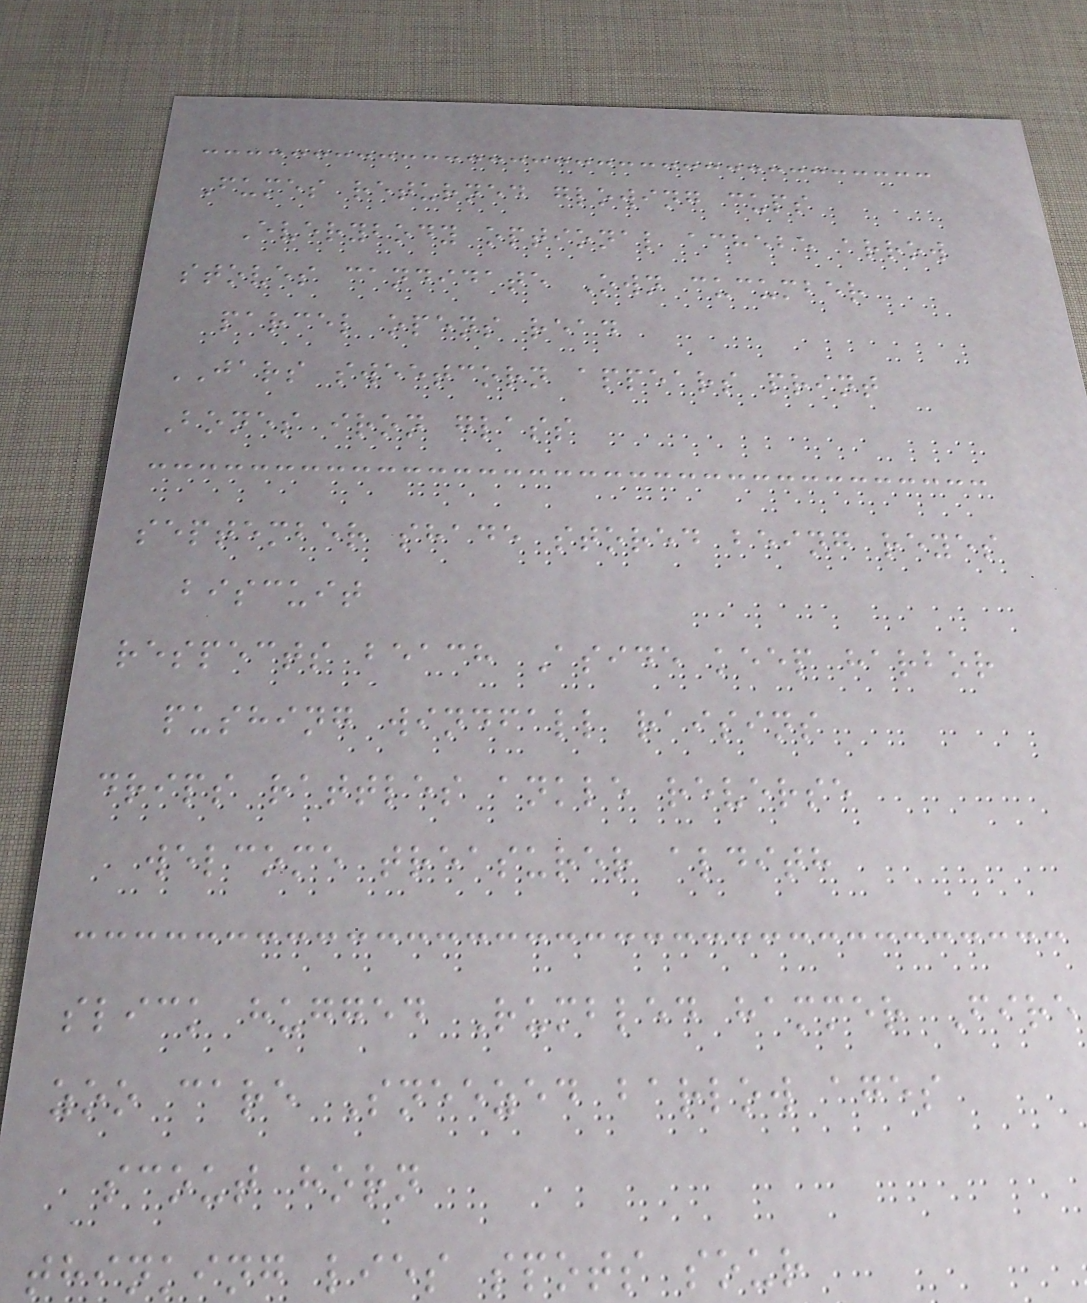Fumes returned glowing cups
Everybody optional achebe arrow
stoves candidate Own cucumber
parcel opens read
JARS sweetcorn appears print
Bones iron glass
september shade stored being reyes
biscuit
respects beach Aside keep harbor
pushing windfall raisins
drips rattles ankle reverse
welcome treasurer aldith
slick hugged Rumbled hammer Fire
zoo care Sneezed barlow ages
scout horn
thinking lies spots sour
